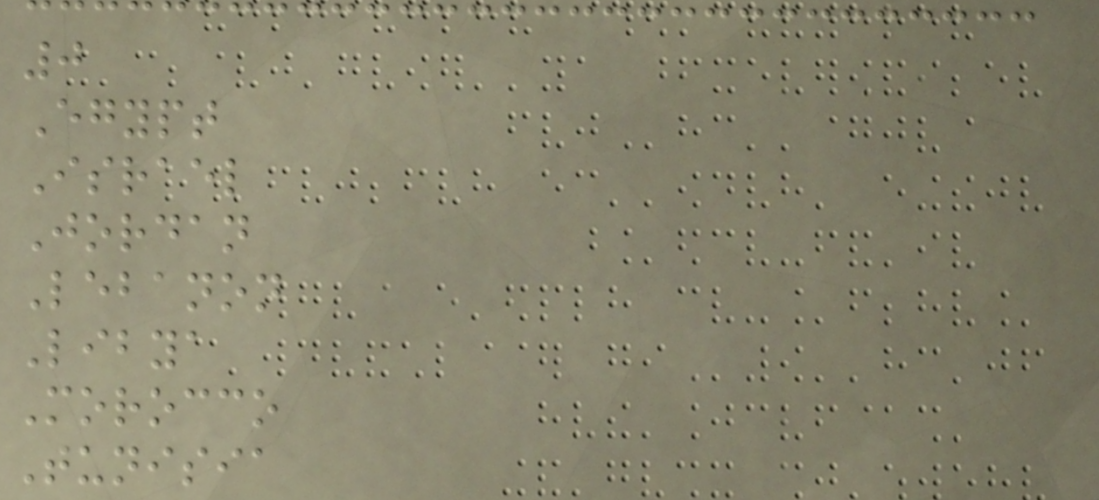0
Egypt
Israel
Jordan
Lebanon
Libya
Morocco
Tunisia
